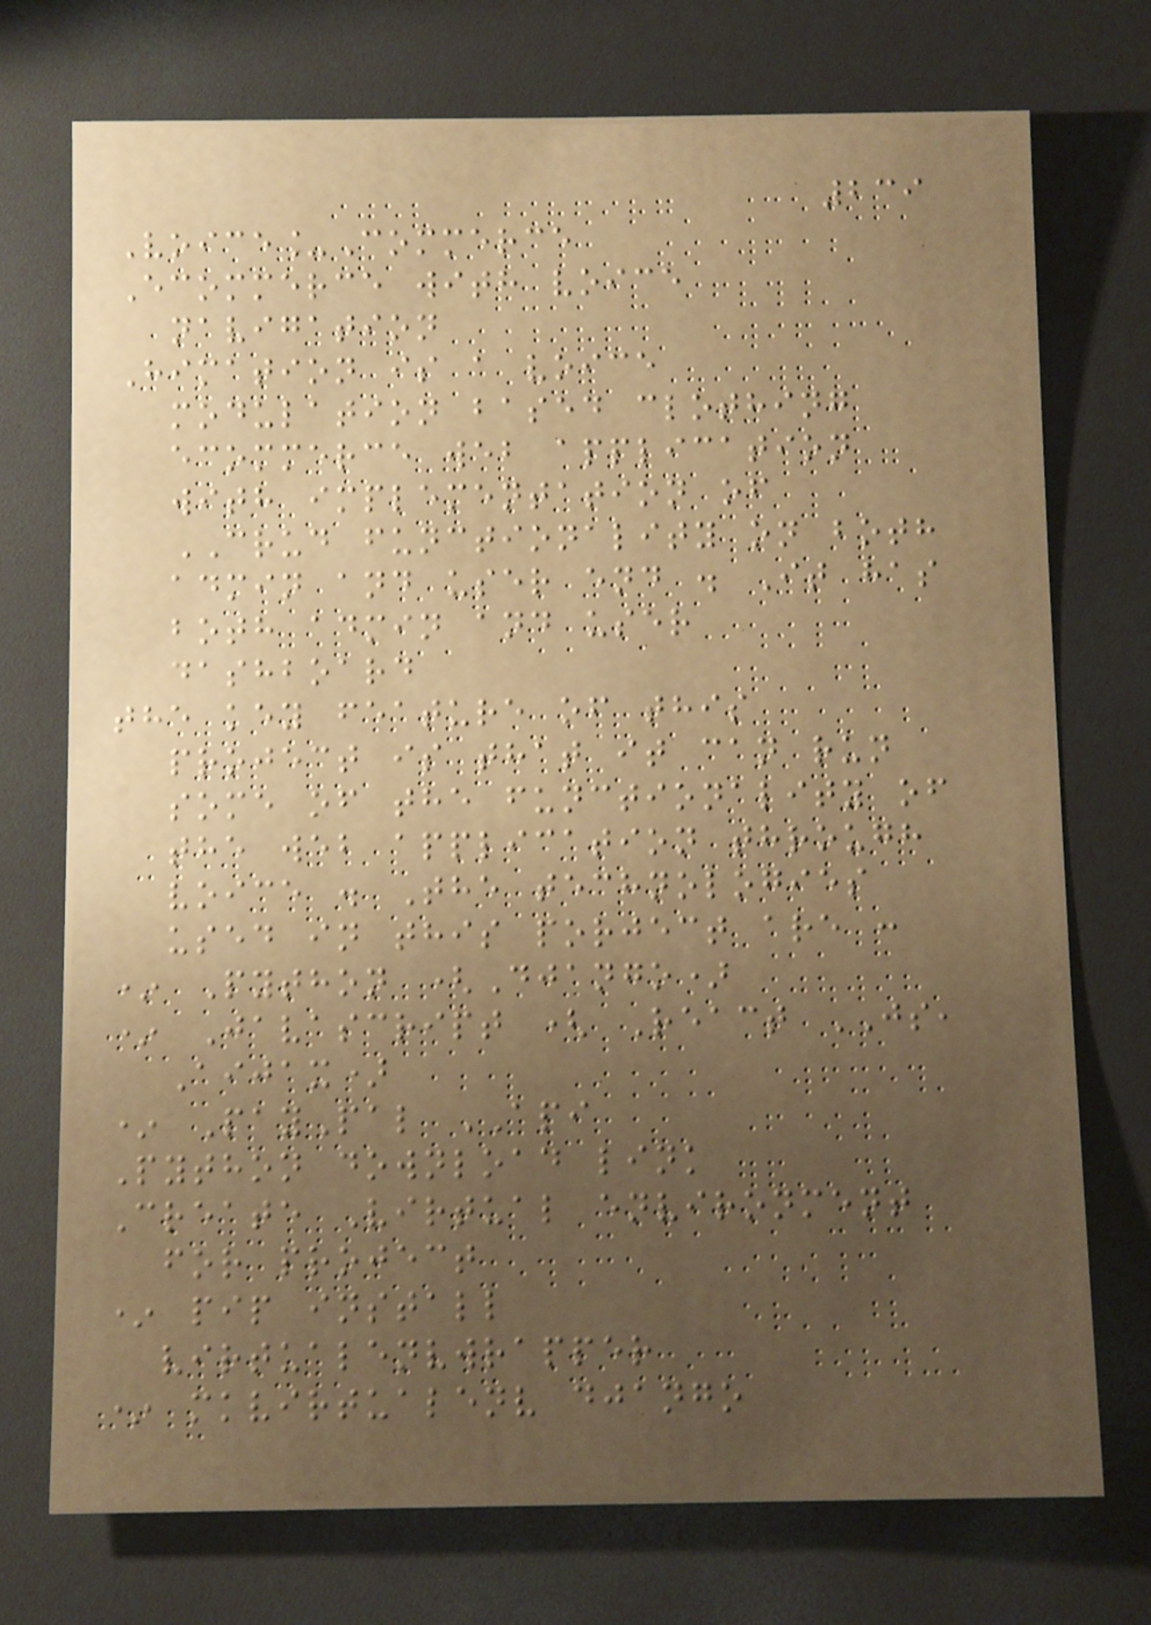239
Voice_Commerce
Ecommerce with voice
navigation
Himation is a voice
modulation based clothing
ecommerce web application
with implementation of
CRUD functionality on both
admin and user end . It has
both admin and user
dashboard
the key feature of this
project is that it can run
some of the functionality of
the web application through
voice . The technologies
used in this porject are :
* Python (Django)
* Javascript ( React JS,
Aijax)
* PayPal API
Python download link
Create Virtual environment
for project
* pip install
virtualenvwrapper
* mkvirtualenv django
